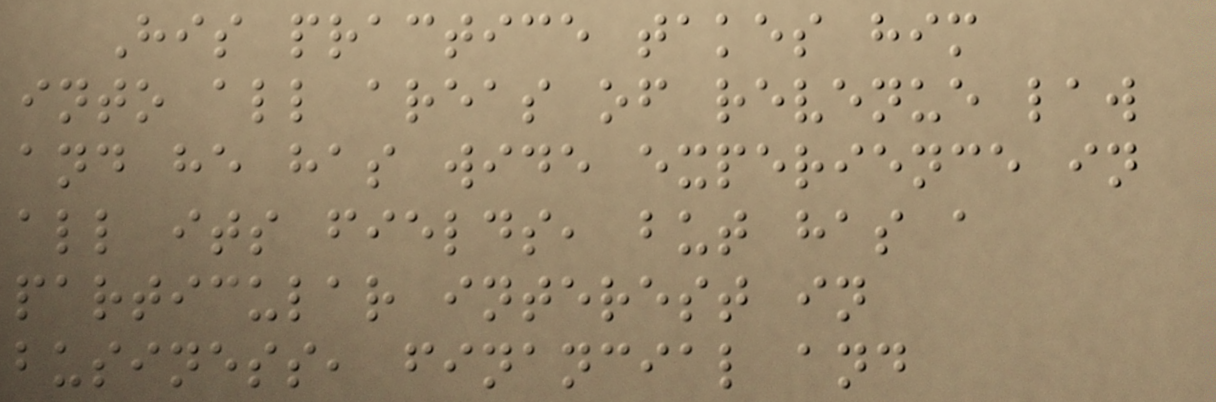His practice takes him
into all areas of revenue law
and he has wide experience in
all its fields, but has a
particular interest in
business, financial and
